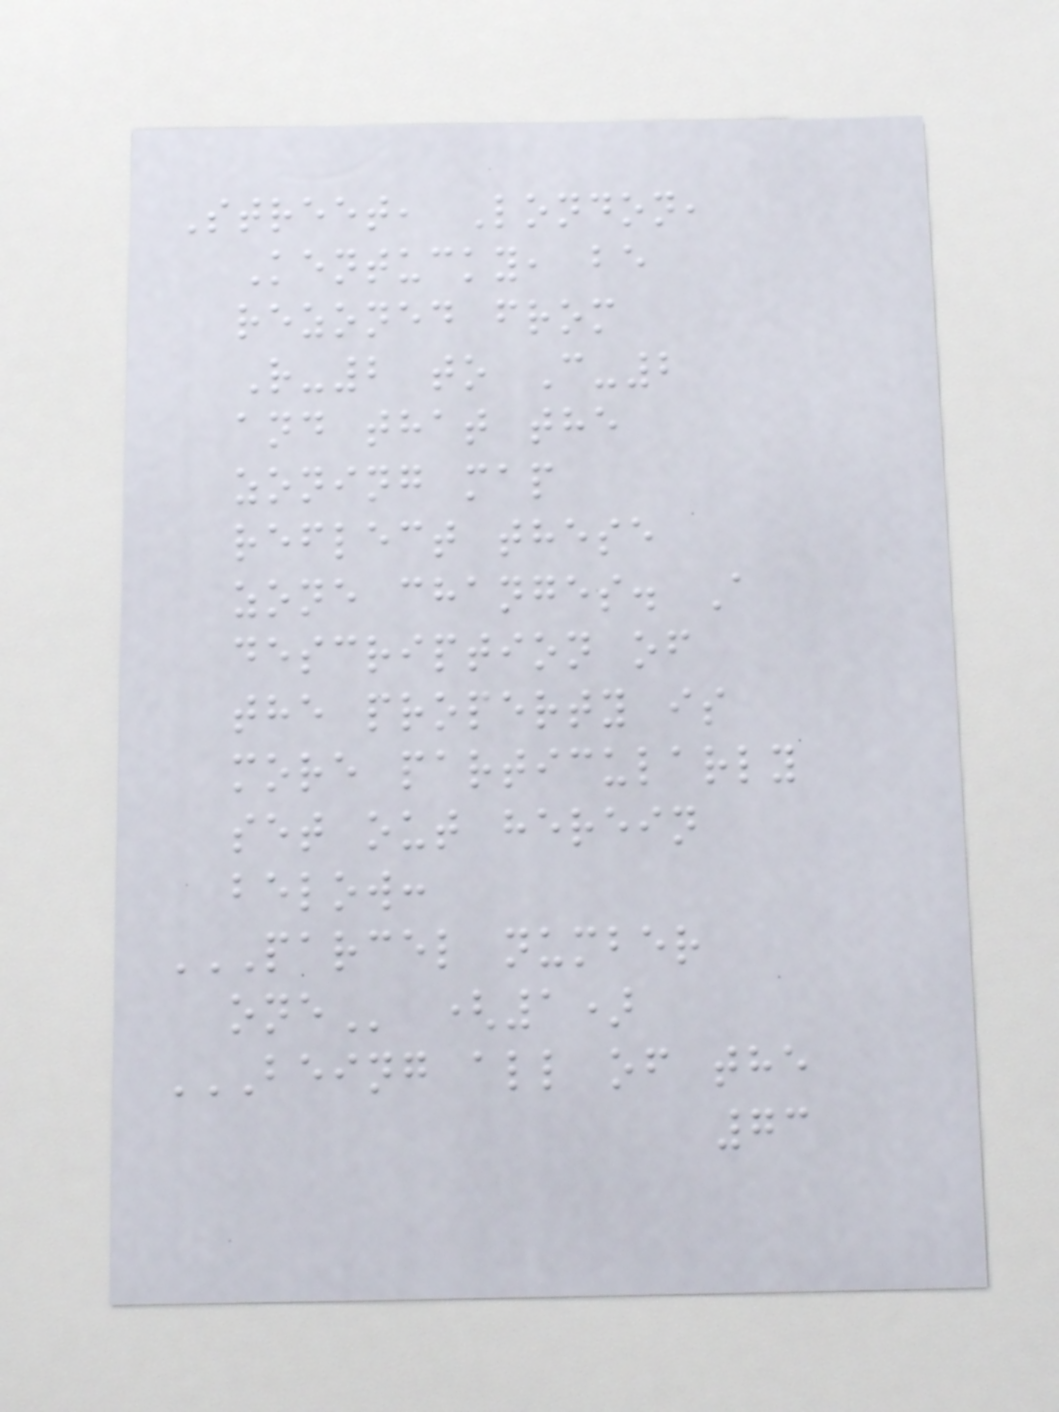Street, London,
Kentucky, be
rezoned from
R-2 to C-2
and that the
zoning map
reflect these
zone changes. A
description of
the property is
more particularly
set out herein
below:
PARCEL NUMBER
ONE (1)
BEING ALL OF THE
73
